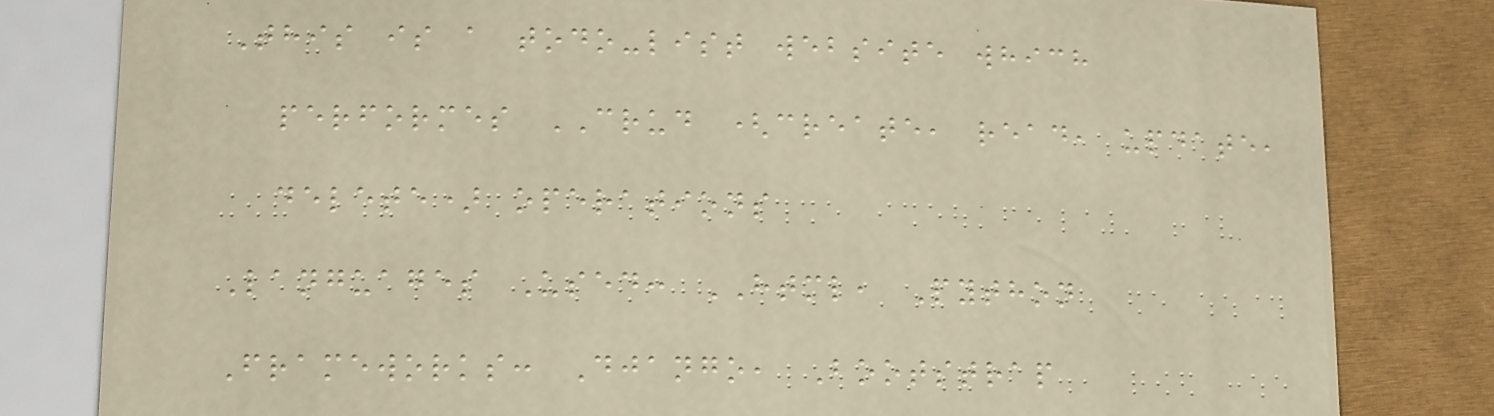This is a todo-list website which
performes CRUD (create, read, update,
delete) operations
Languages Used: HTML, Python
Frameworks: Django, Bootstrap
